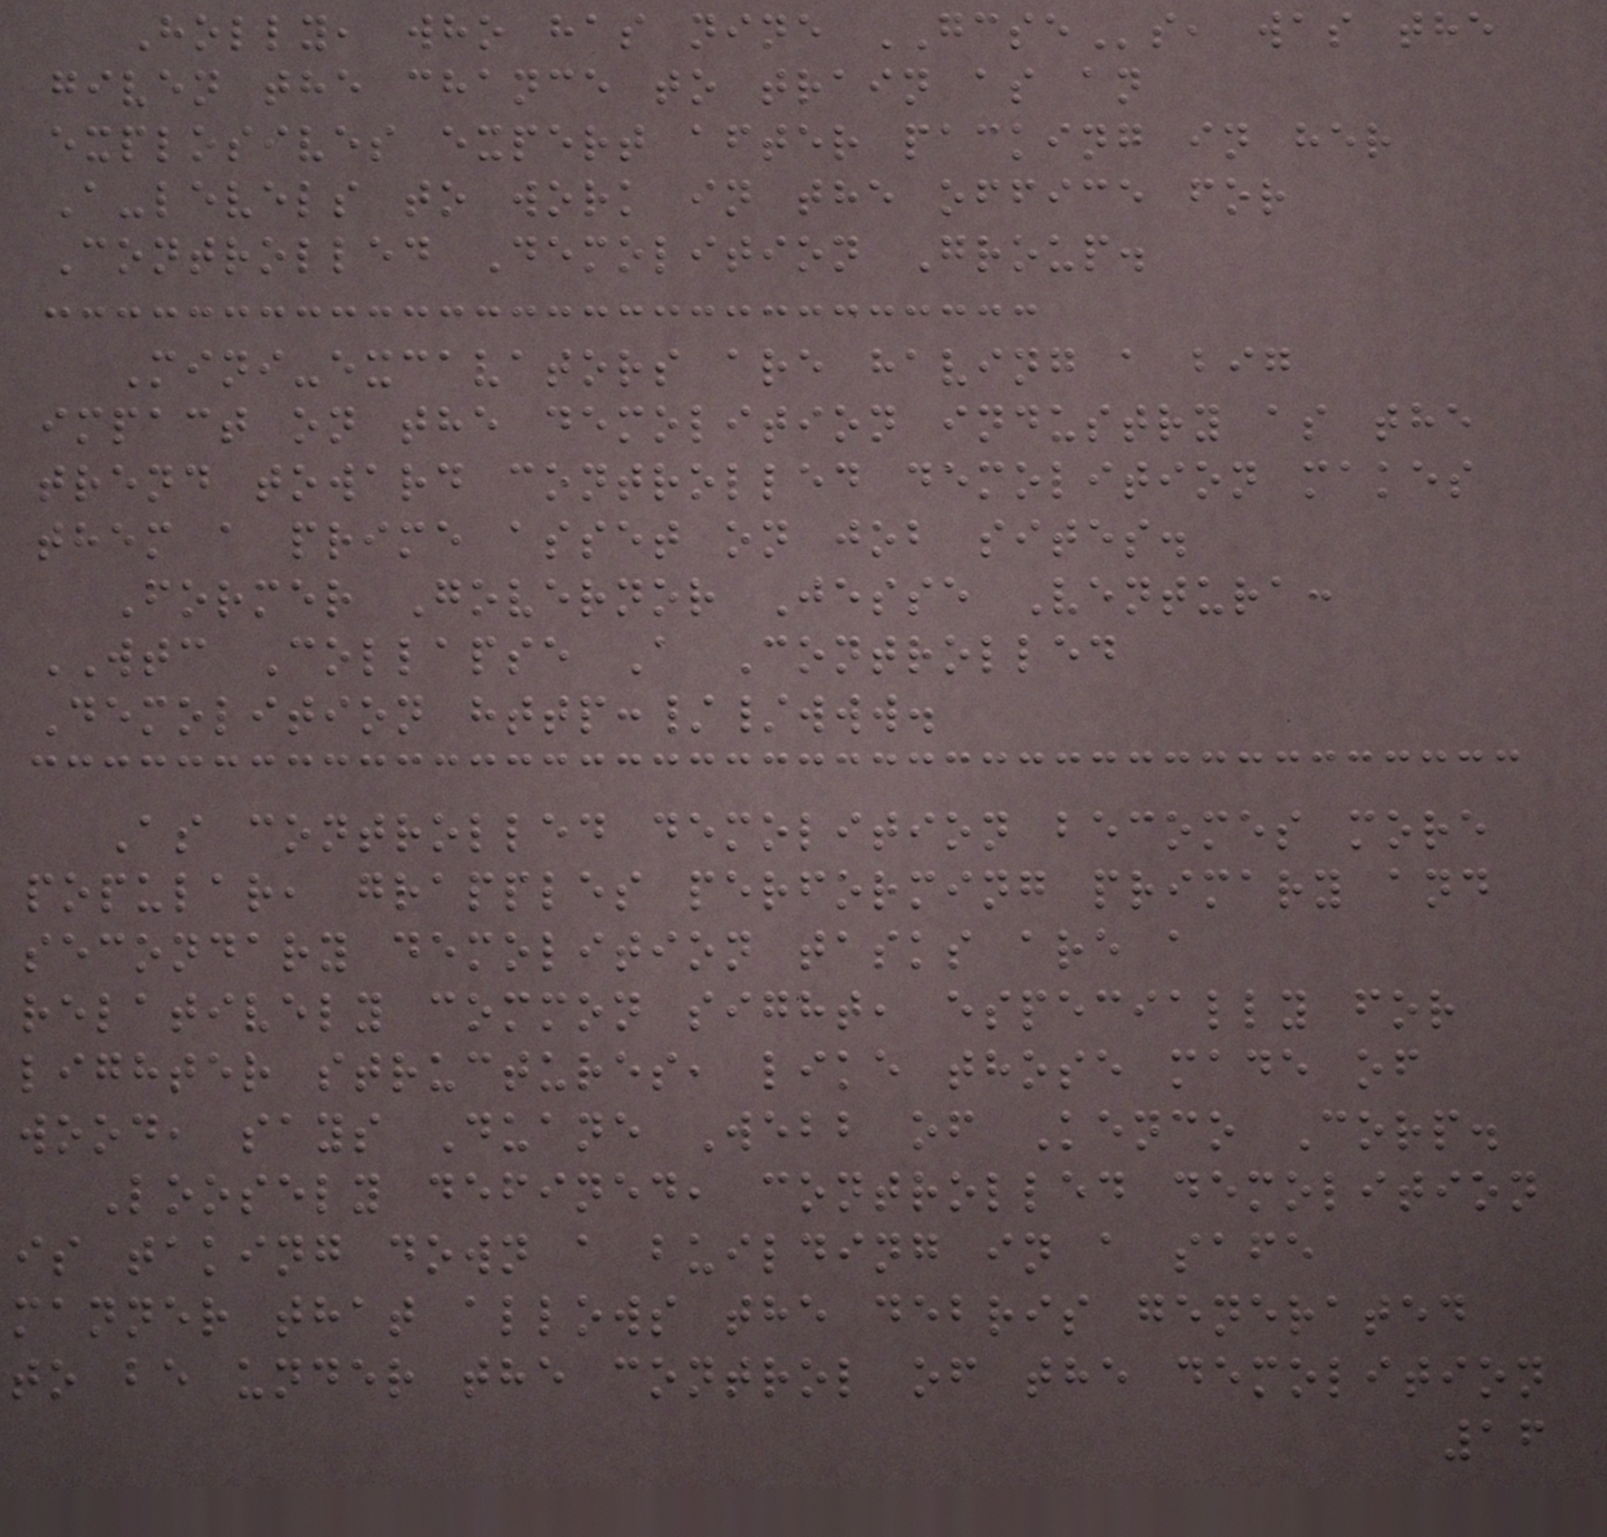Holly, who has nine GCSEs, was the
given the chance to train as an
explosives expert after packing in her
A-levels to work in the office for
Controlled Demolition Group.
Mini-excavators are having a big
impact on the demolition industry as the
trend toward controlled demolition makes
them a prime asset on job sites.
Former Governor Jesse Ventura:
WTC Collapse A Controlled
Demolition http://www.
As controlled demolition becomes more
popular, grapples performing primary and
secondary demolition tasks are a
relatively common sight, especially for
lighter structures, like those made of
wood, says Duane Webb of Kenco Corp.
Loosely defined, controlled demolition
is taking down a building in a safe
manner that allows the debris generated
to be under the control of the demolition
16
